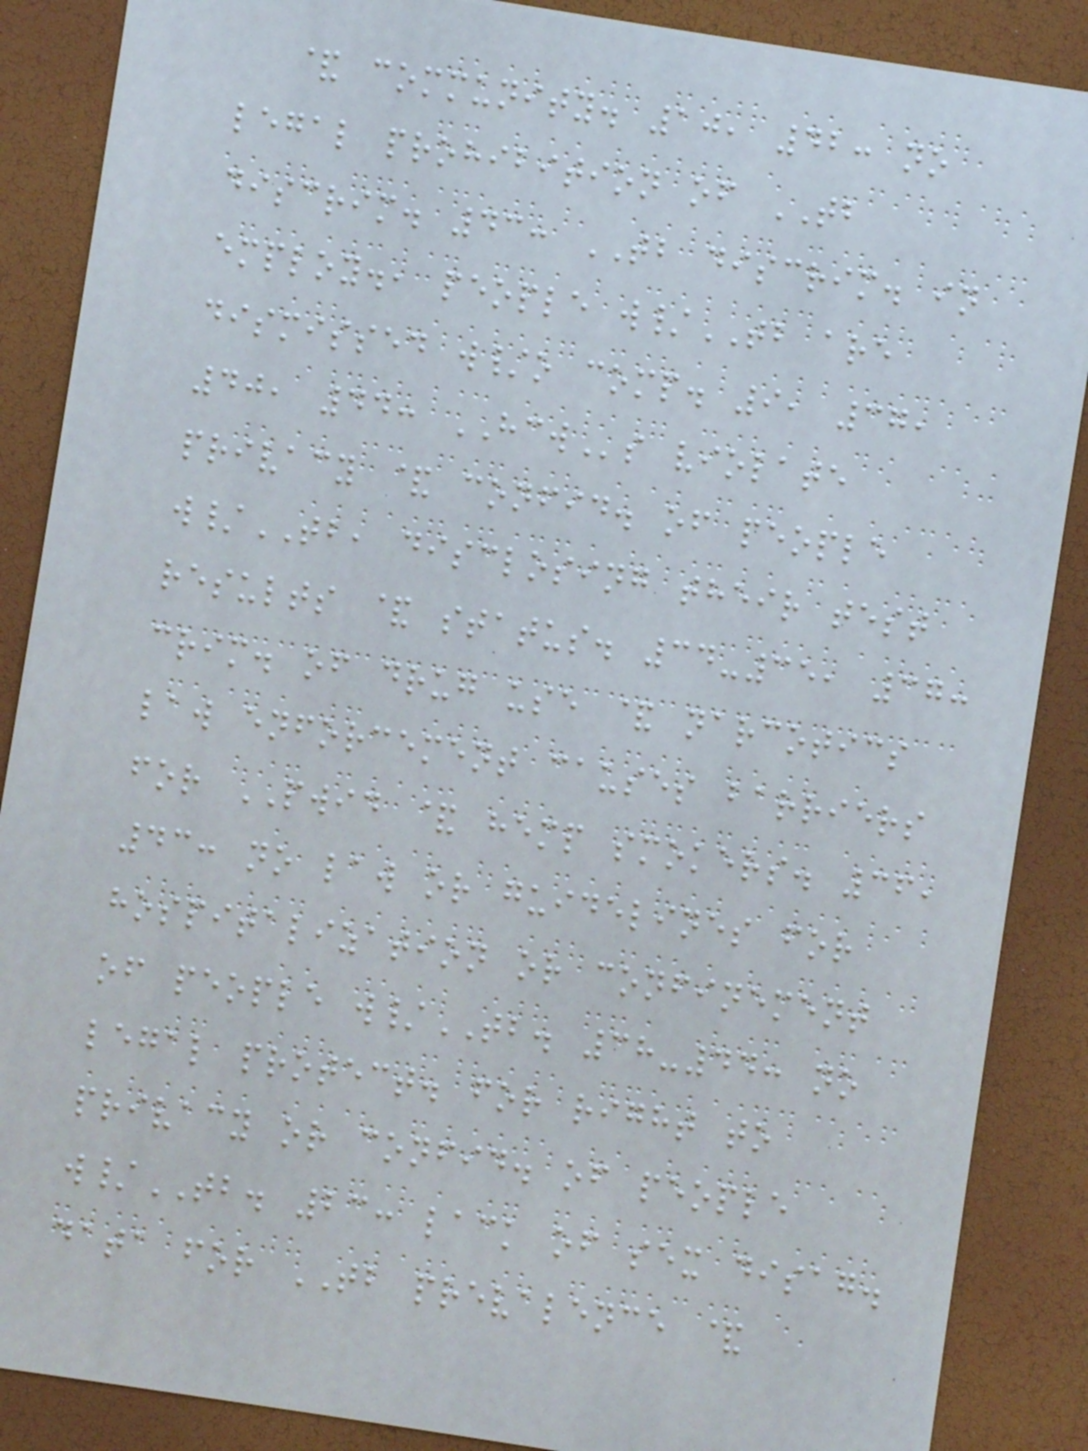& community. 10, 42: no
legal prohibition of TB
discrim. 43: TB discrim. in
employ., people w/TB are
dismissed w/o comp. 9, 37,
40, 44: HCWs violate
privacy & confid. of people
w/TB, disclosing their test
results & status. 34-35, 37:
crim. of drug use & narcotics
law enforcement causes barriers
for PWID & hemp smokers. 36,
43: no law or guidelines for
hospitalization or confinement
of people w/TB. 38-44: no
legal protect. for right to
privacy or confid. of people
w/TB. 23: lack of sex disag.
data for TB prevalence &
